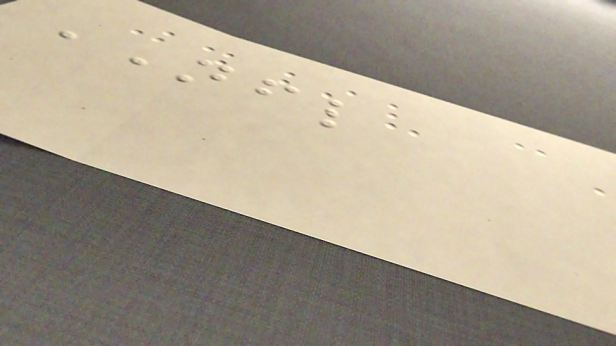NFL
